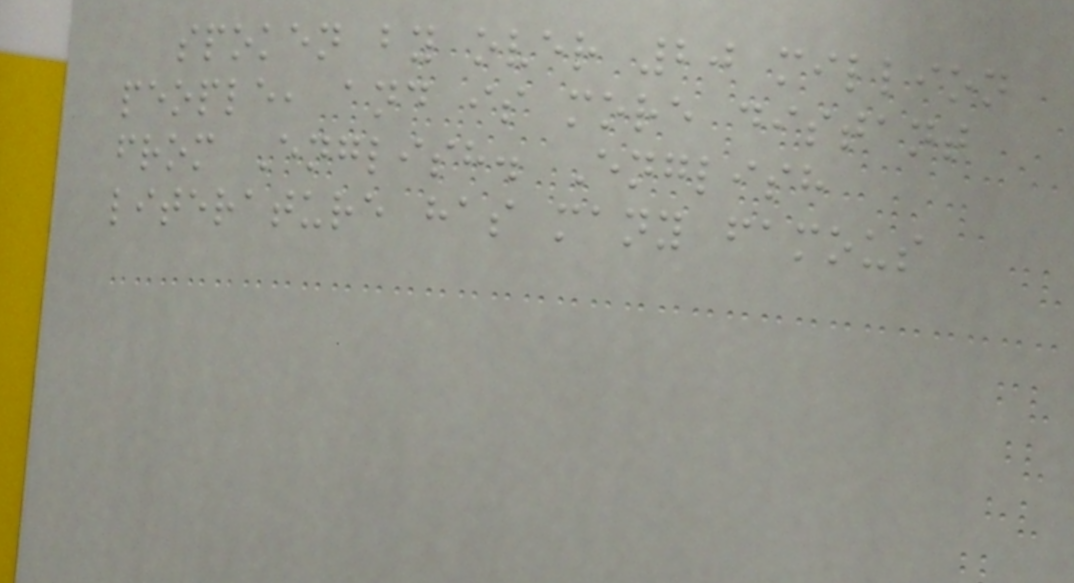spoken by over 20 million
people, and is more distant
from English. English
literature has many famous
